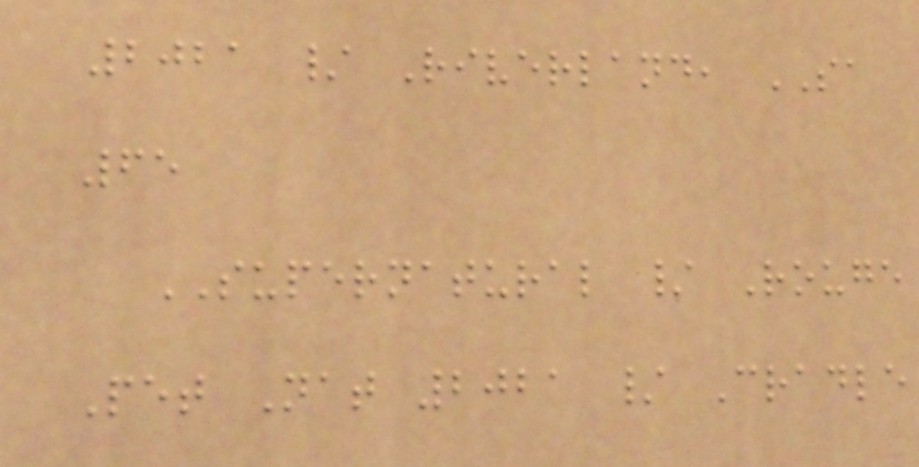2021 / Riverland, SA
65
SUPERNATURAL / Rouge
Pet Nat 2021 / Cradle
